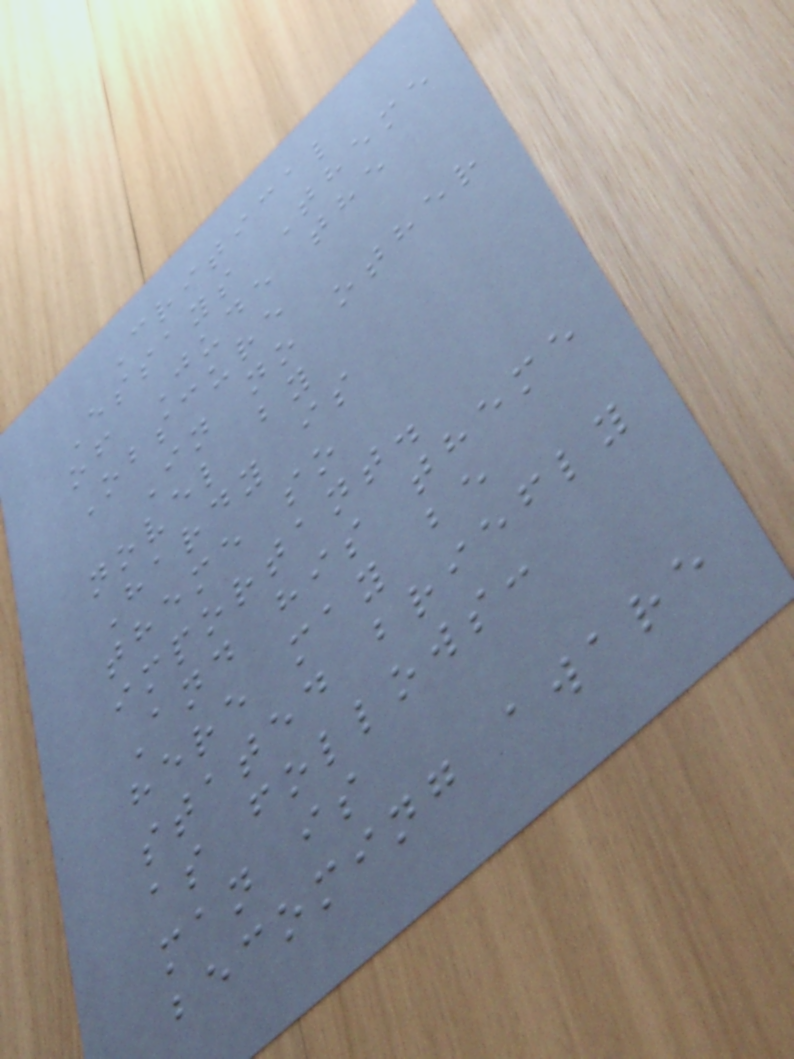Critical
Essays Theme
of Jude the
Obscure
In no other
novel by
Hardy is
theme so
important.
And his theme
here may be
stated briefly
as follows:
man is
becoming aware
